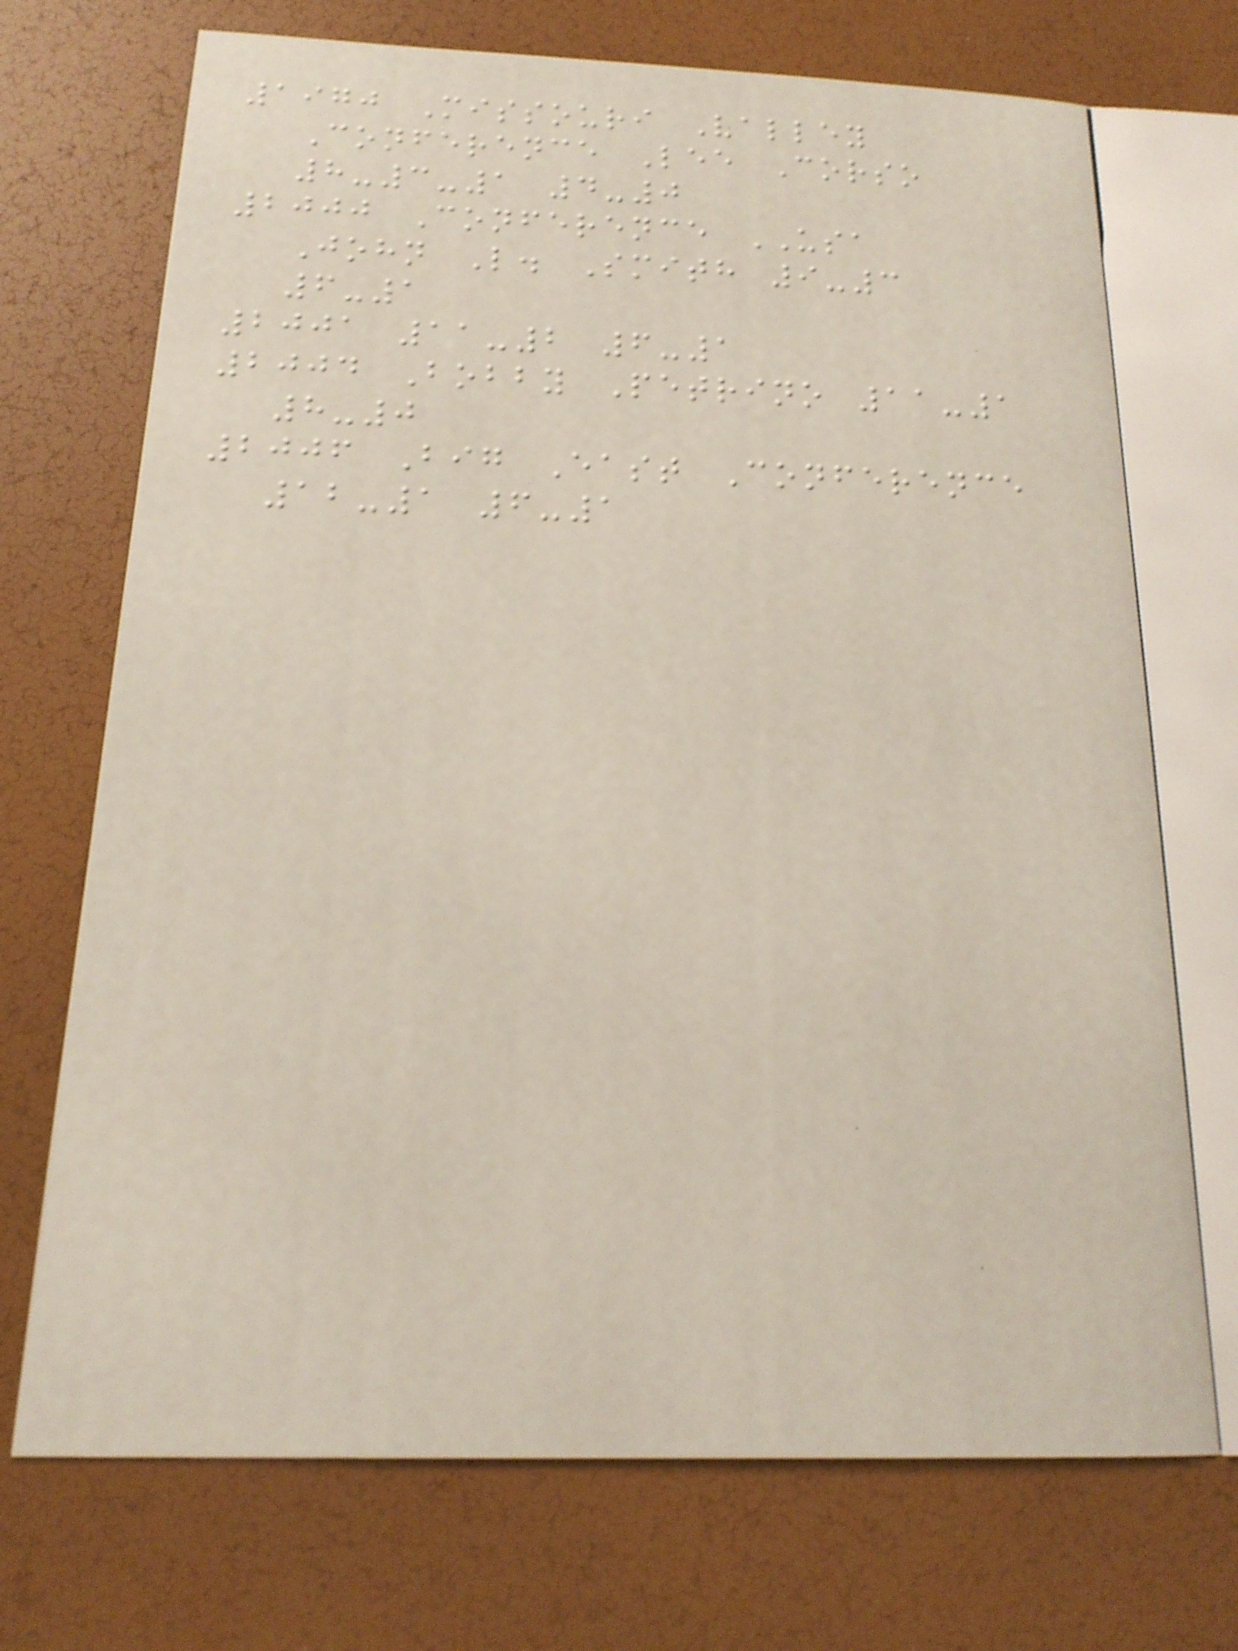1970 Missouri Valley
Conference Lee Corso
8-3-1 4-0
2000 Conference USA
John L. Smith 9-3
6-1
2001 11-2 6-1
2004 Bobby Petrino 11-1
8-0
2006 Big East Conference
12-1 6-1
